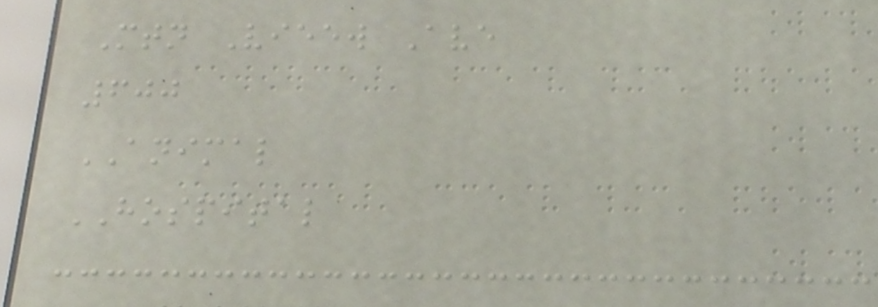Mtn Vieew Ave
600
ANIMAL
HOSPITAL
